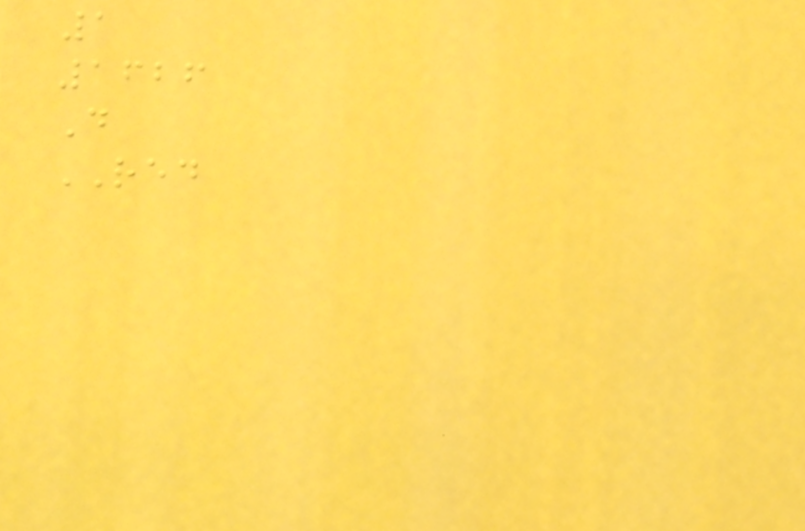1
1626
D
RED
